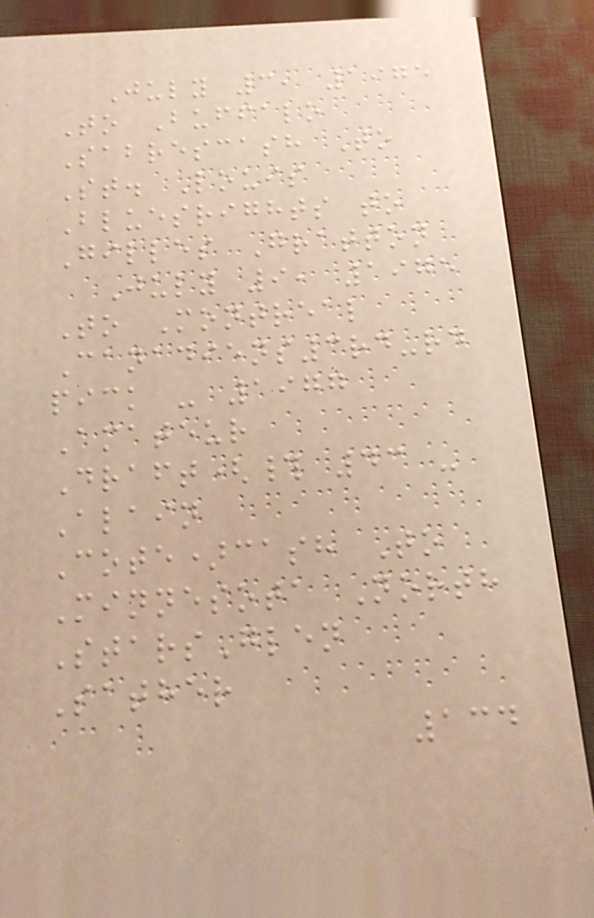July 3, 1975
To Buffalo
Sabrescash To
St. Louis
Bluesrights to
Gilles Gratton
July 9, 1975
To Montreal
Canadiens3rd-rd
pick - 1977
Amateur
Draft(# 43 -
Alain
Cote)cash To
Minnesota North
StarsGlen
Sather
134
